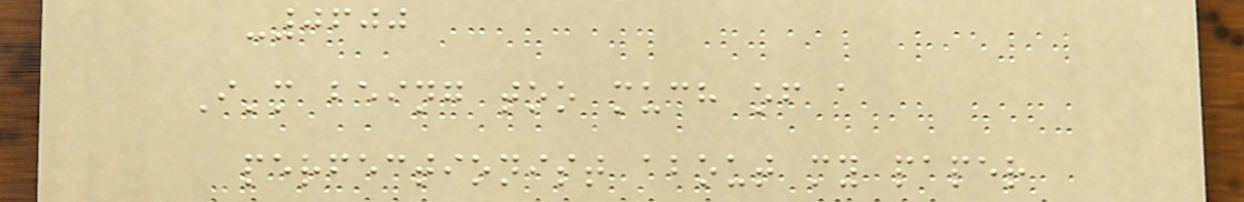-0600
I'm being too much of a
perfectionist about my paper
